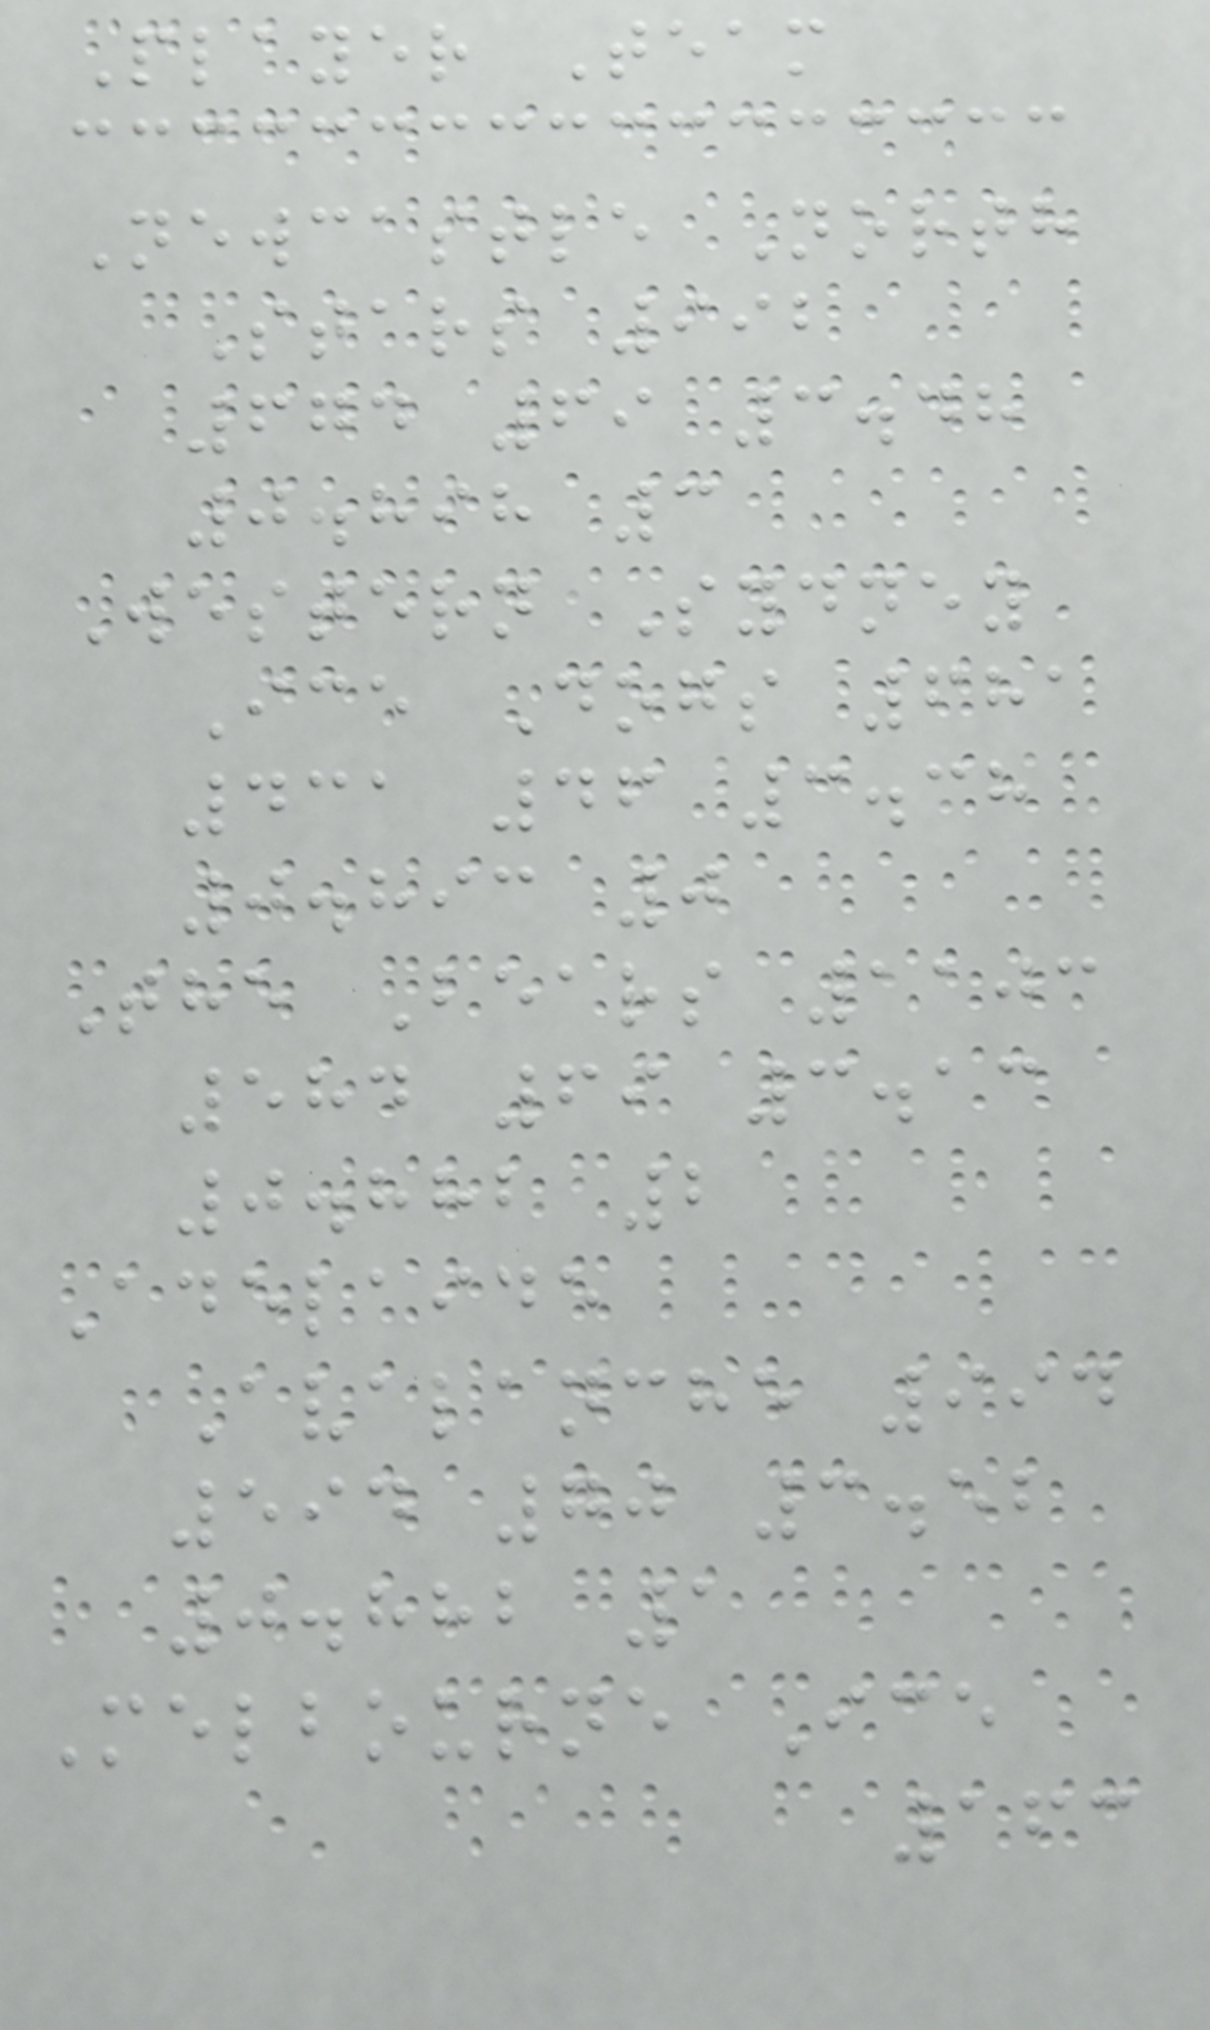Player Team
Newcastle North
Stars 992
674 69 3.48
0.898 3
Western Sydney
Ice Dogs 681
431 46 3.38
0.893 0
The Bears 1103
584 69 3.13
0.882 2
Adelaide
Avalanche 994
594 70 3.52
0.882 1
Melbourne Ice
163
